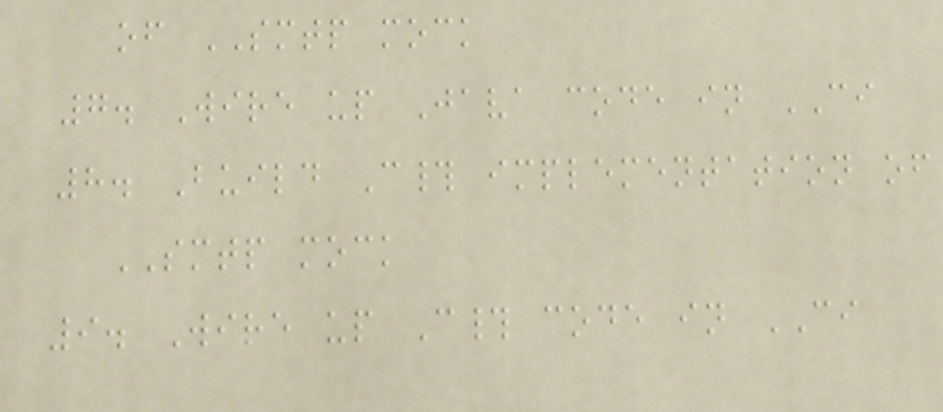of SMTP mock
7. Wire up Java code in CI
8. Build C# implementation of
SMTP mock
9. Wire up C# code in CI
